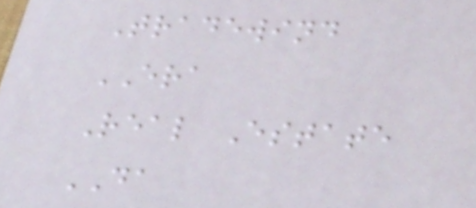Tradewind
ERA
Real Estate
DA
